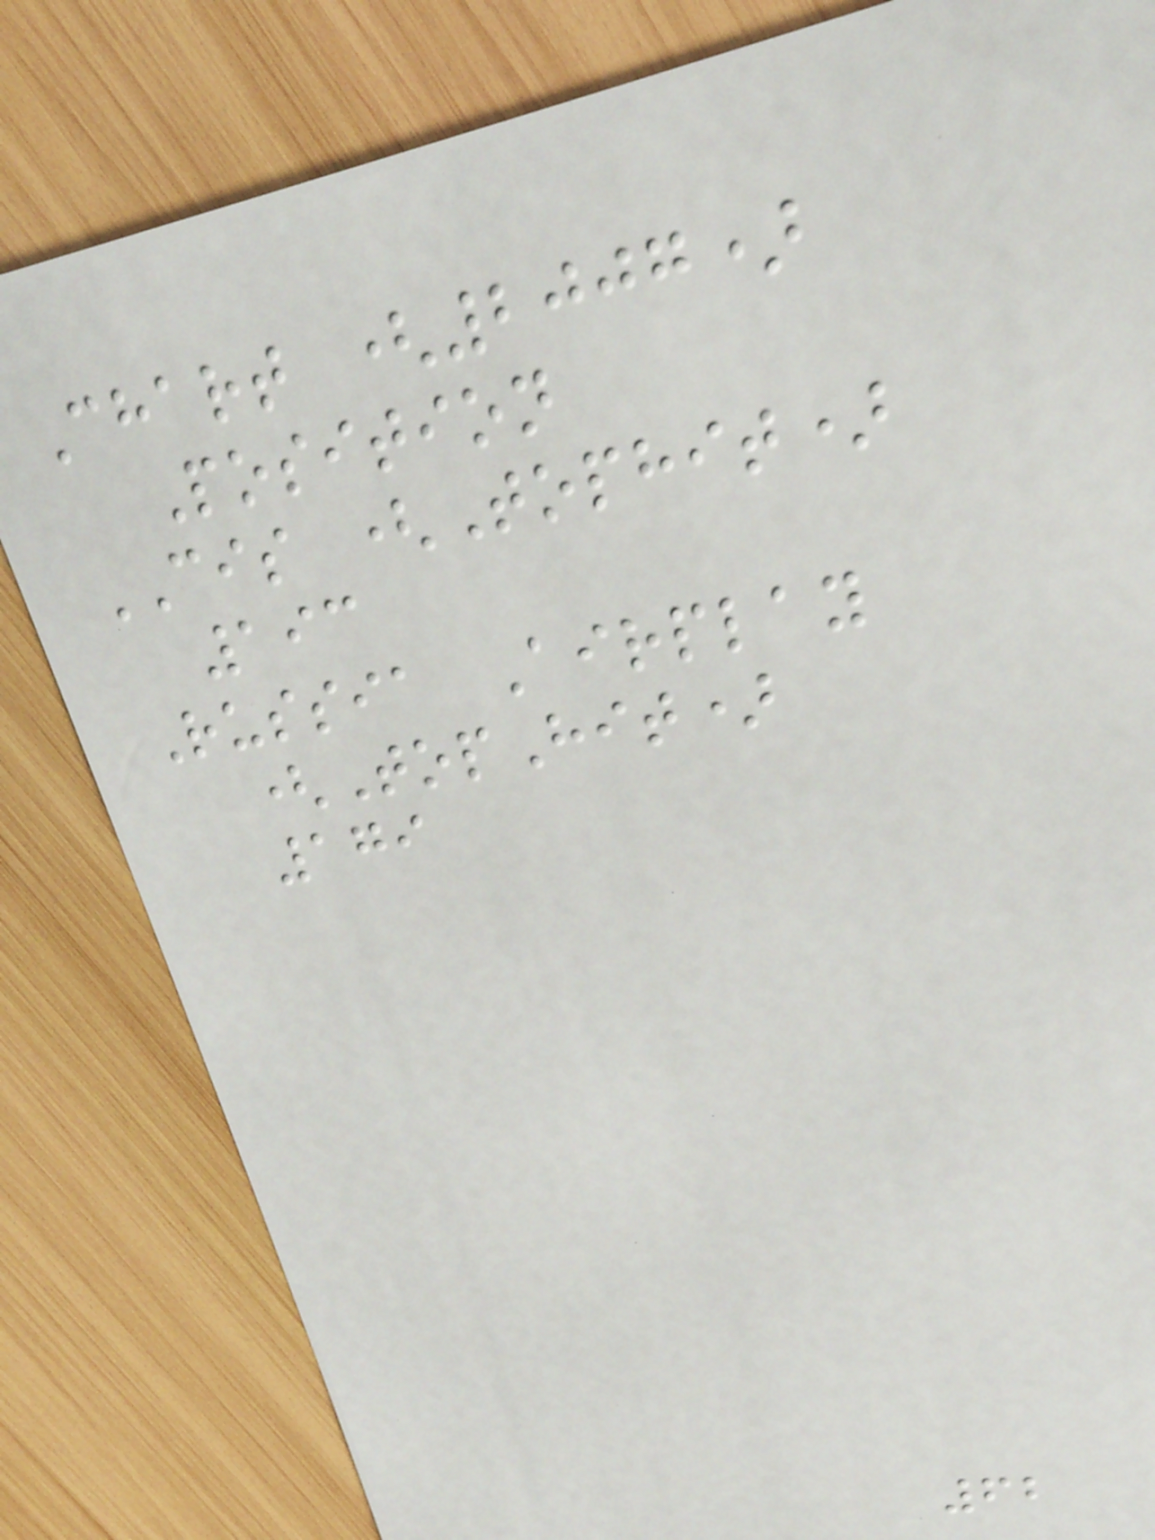Chart (2007)
Position
CIS (Tophit)
193
Russia Airplay
(TopHit)
179
62
